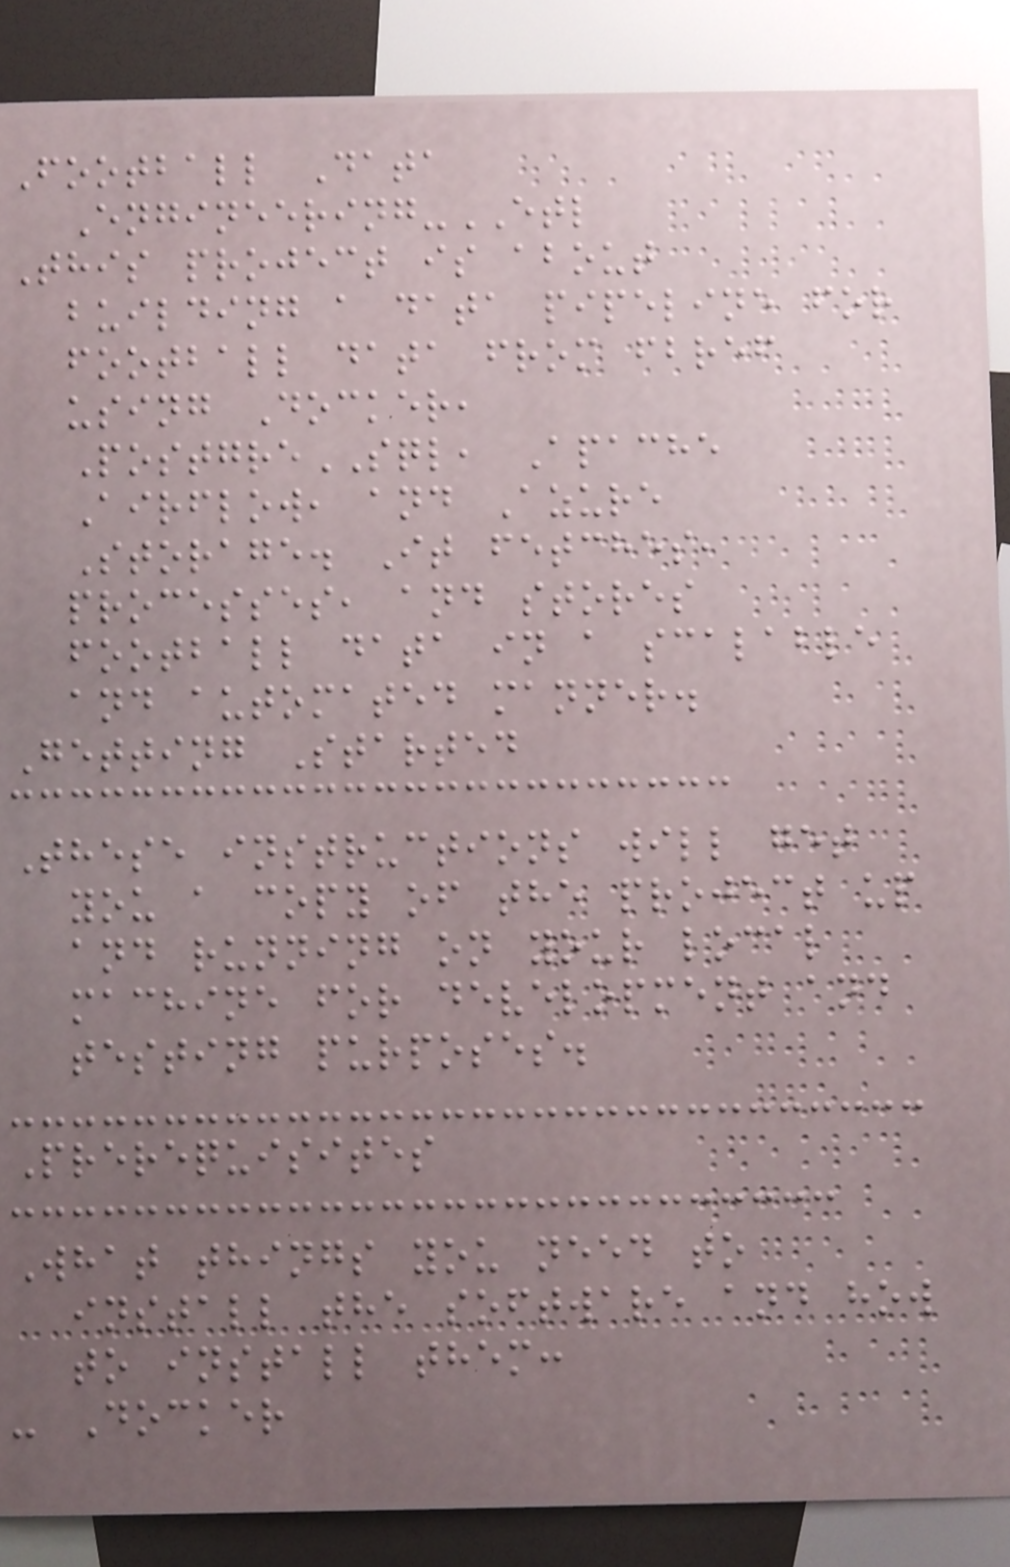Football Data
Engineering-ETL
This project is about
building a data pipeline for
football data from fbref
using Docker,
PostgreSQL, Apache
Airflow, and Azure
Storage. It fetches,
processes, and stores
football data in a scalable
and automated manner.
Getting Started
These instructions will get
you a copy of the project up
and running on your local
machine for development and
testing purposes.
Prerequisites
What things you need to
install the software and how
to install them:
- Docker
